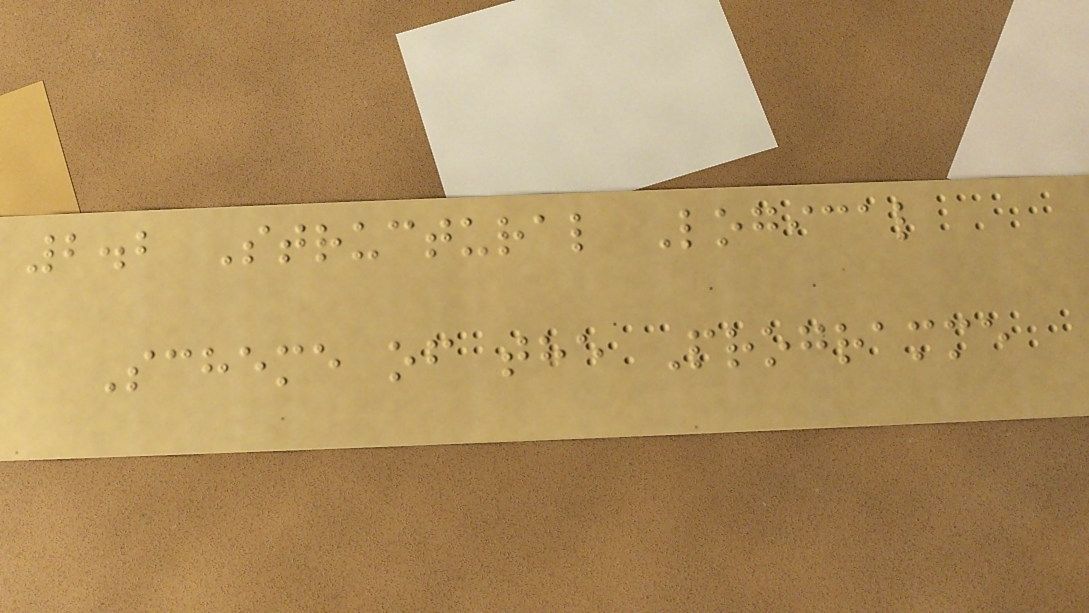2.2 Structural Logical
Scheme of the Programme
